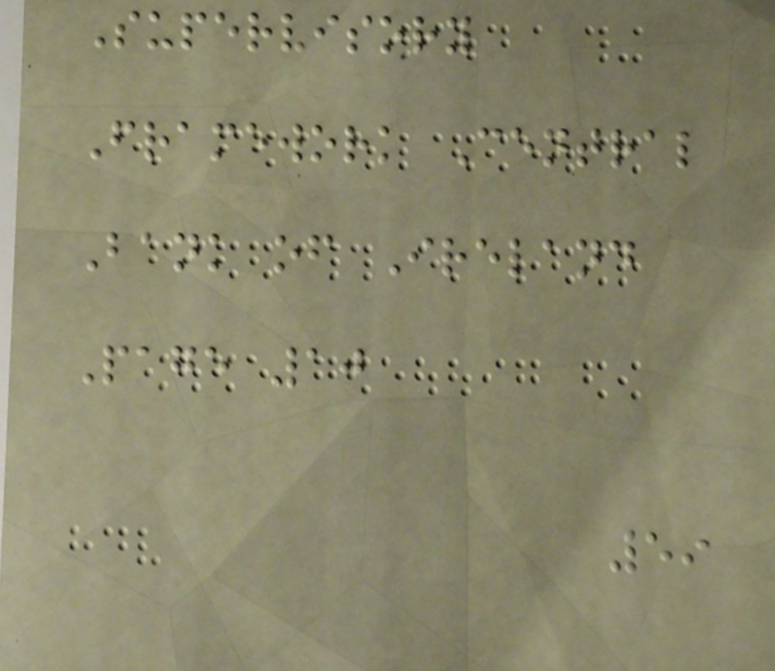Supervisory
Framework Central
Bank of Ireland
Page 10
59
